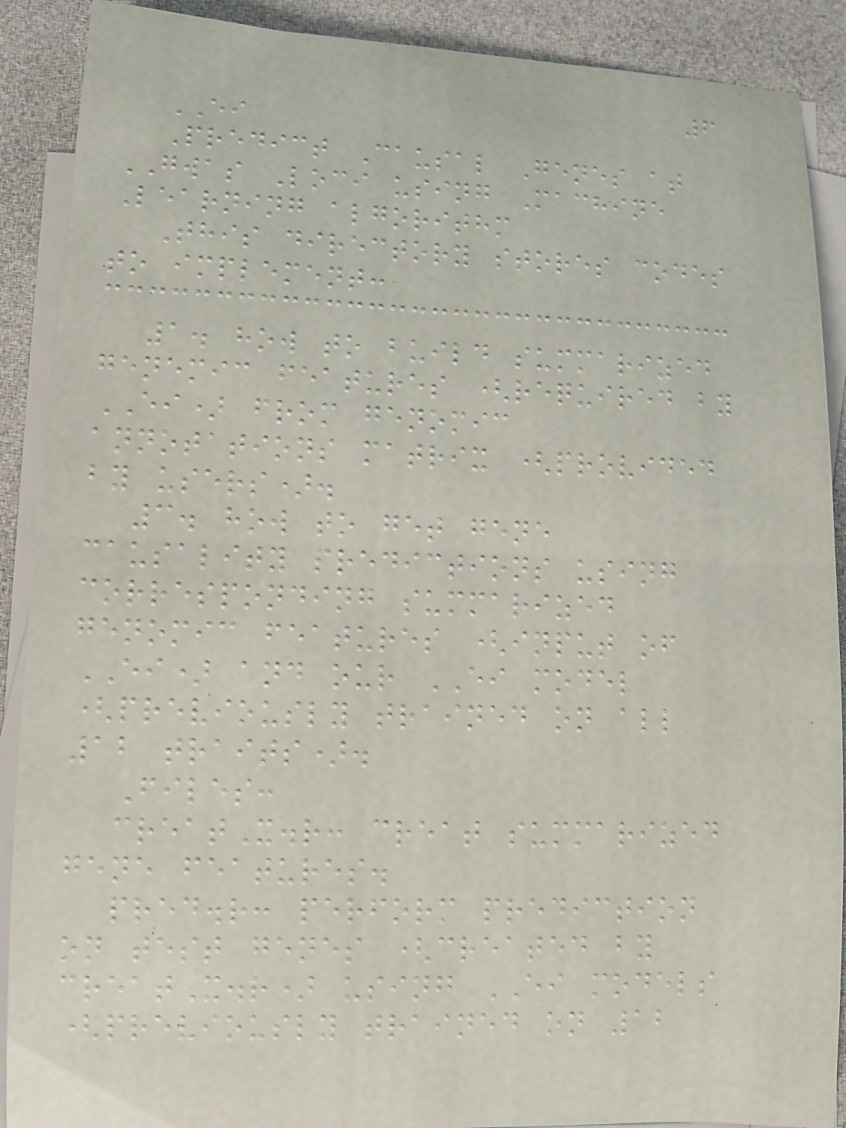6
EI
Predict Causal Genes at
GWAS Loci using Machine
Learning algorithm
This directory stores codes
to implement:
1. how to build summarized
genemic features (required by
EI) from genomic
annotations matrix (provided
by users).
3. how to get gene
causality predictions using
corresponding summarized
genomic features (input of
EI) and our EI model
(previously trained on all
12 traits).
Files:
creatX.r: creat summarized
gene features.
pred.r: perform prediction
on test genes (created by
creatX.r) using EI models
(previously trained on 12
